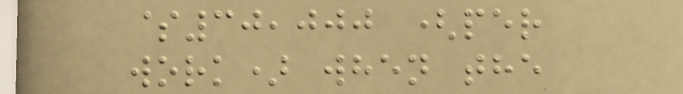$30,000 (per
work) when the
